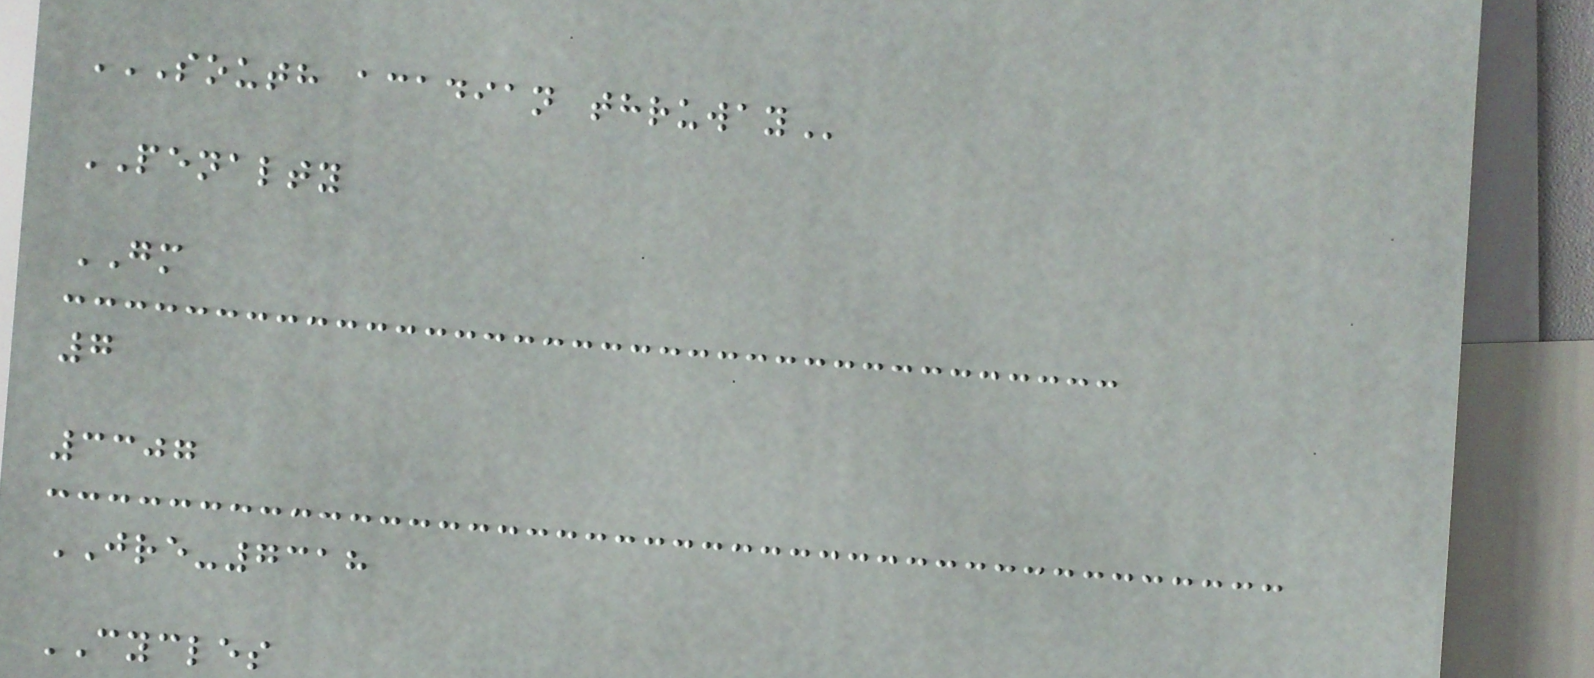SOUTH ACADIAN THRUWAY
PENALTY
GM
7
3307
JRE-7318
CYCLES
